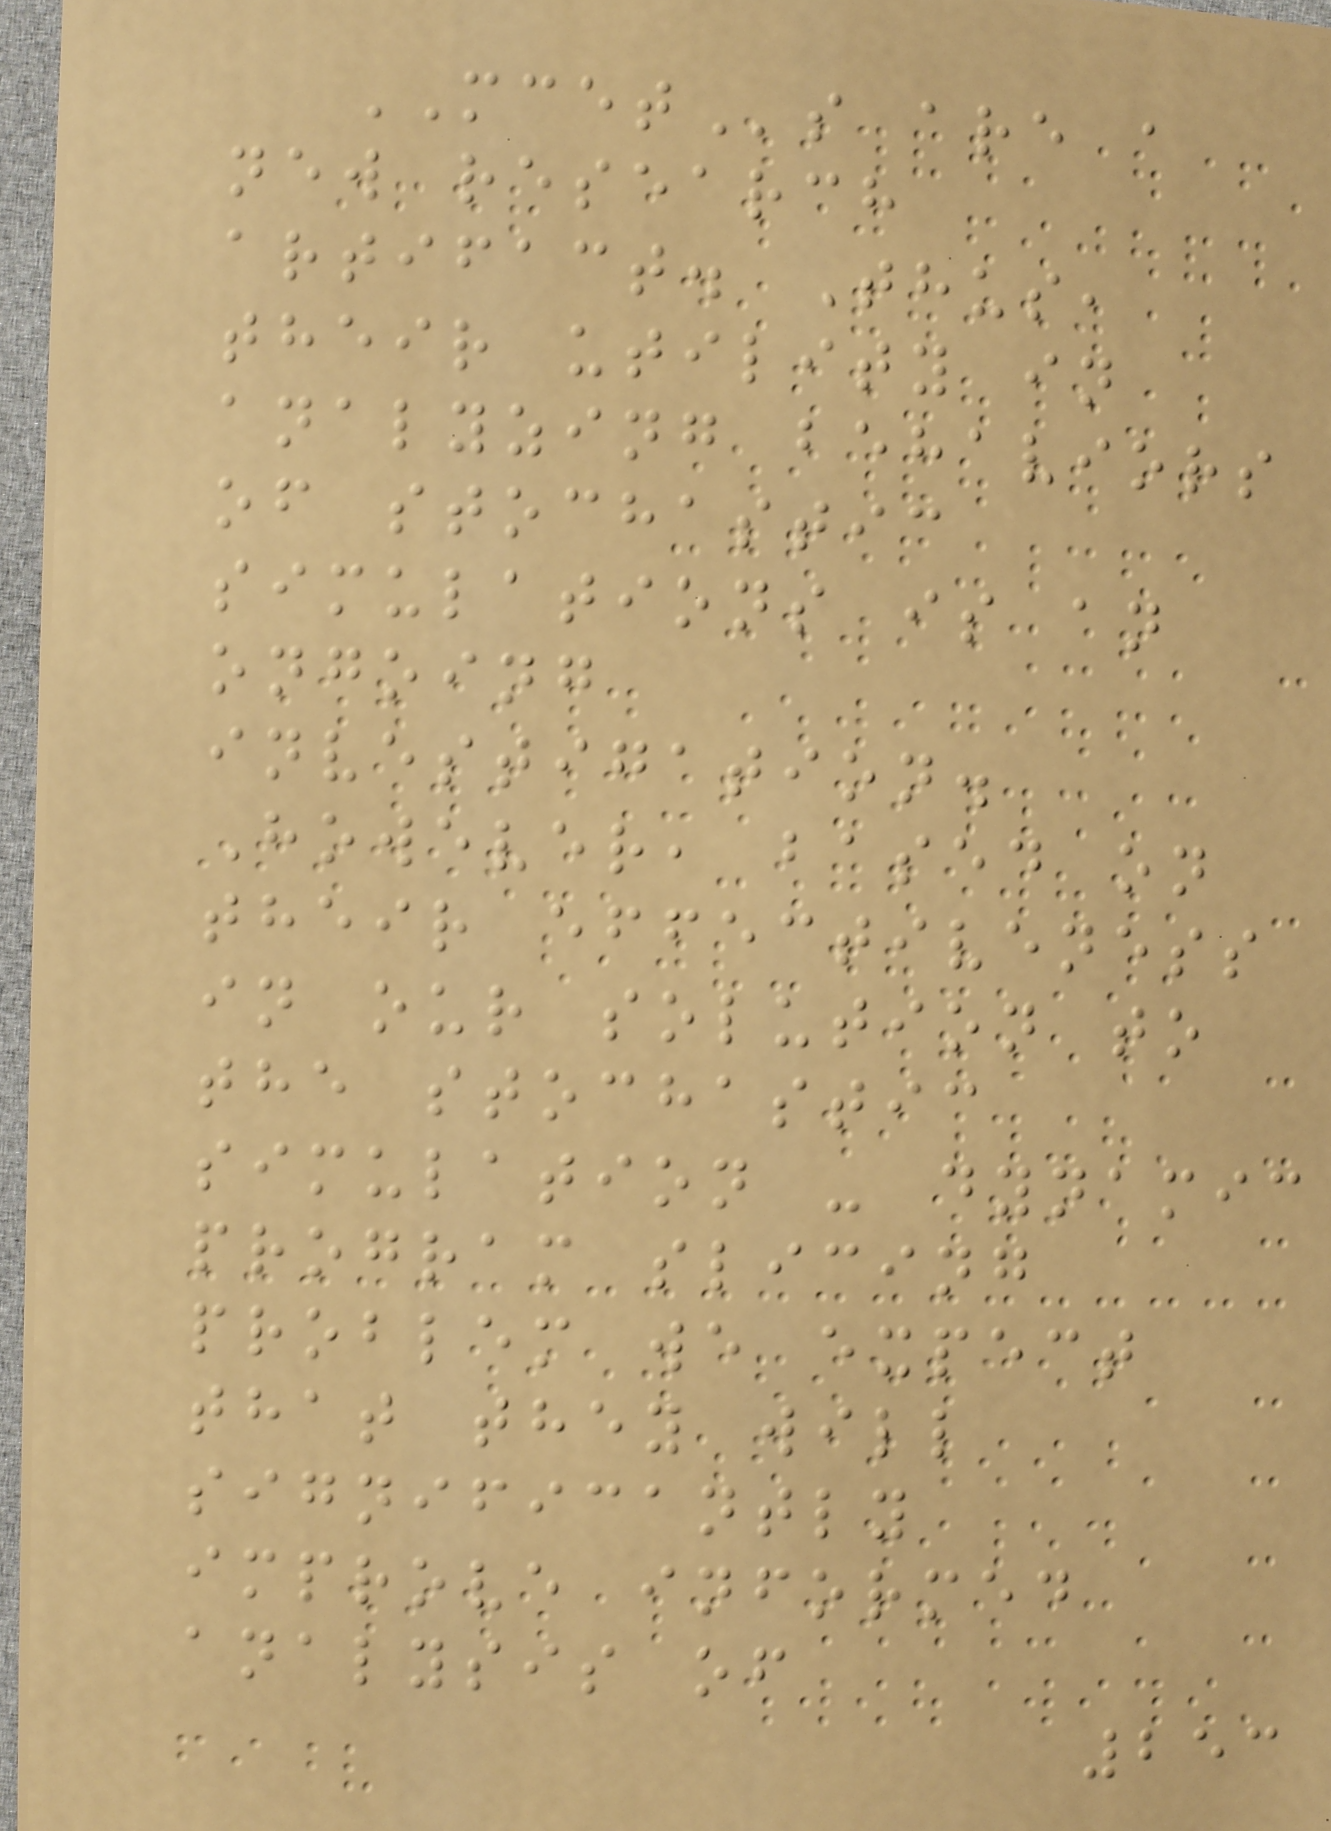MCETs are a
new research
artifact. Thus,
their utility in
analyzing behaviors
of stochastic
simulations is an
ongoing
investigation.
However, based on
their effectiveness
in our solution to
the stochastic
simulation - dynamic
program slicing
problem we expect
that they will
significantly
improve informed
analysis of
253
